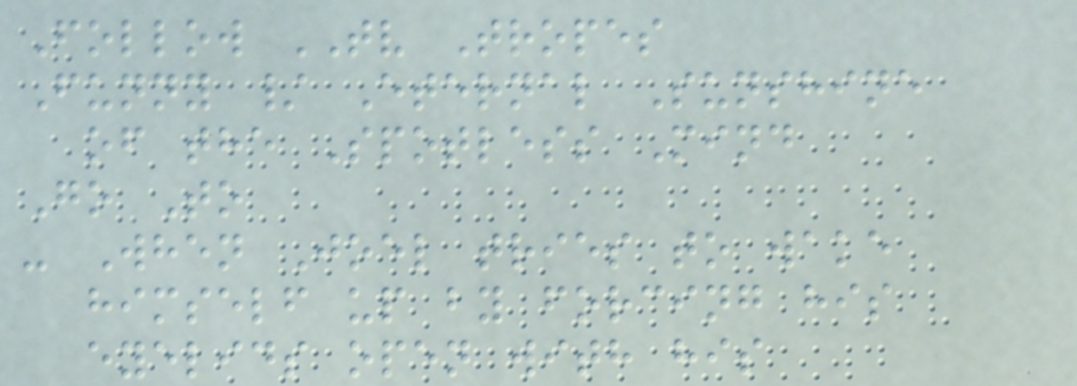Follow TV Tropes
Funny / Eternal Sunshine
of the Spotless Mind
Go To
- When Joel tries to wake
himself up by forcing his
eyelids open with his
